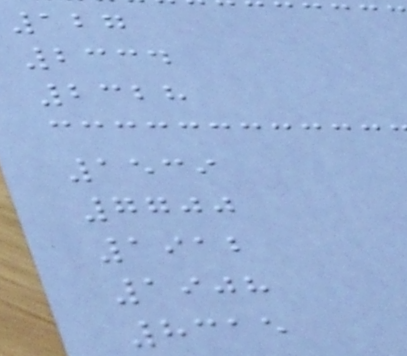127
2334
2328
1539
7700
1912
1908
8315
